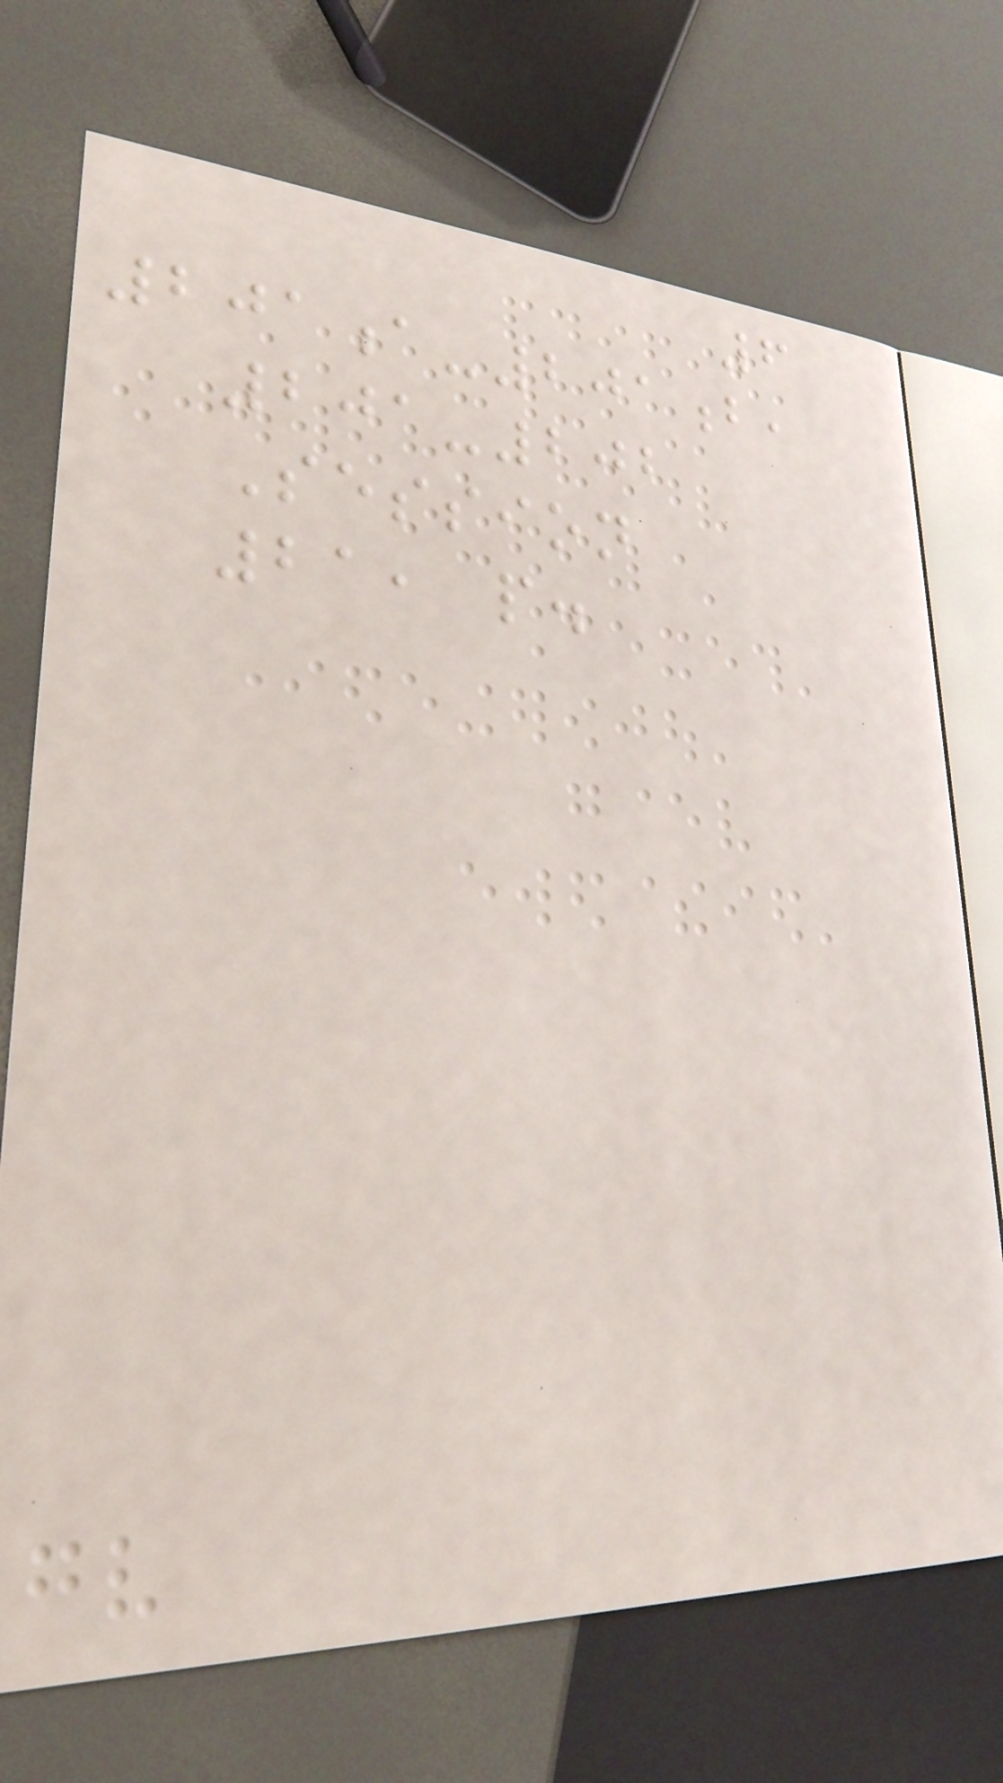6
201a-201b,
201-202
Session
21, p.
